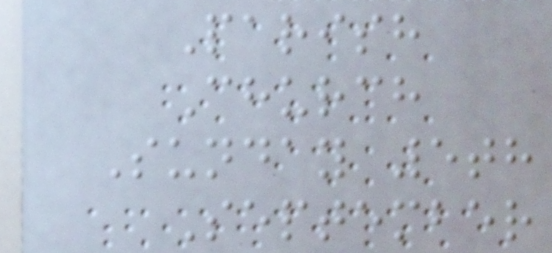Parish
Church
Sunday 5th
September
